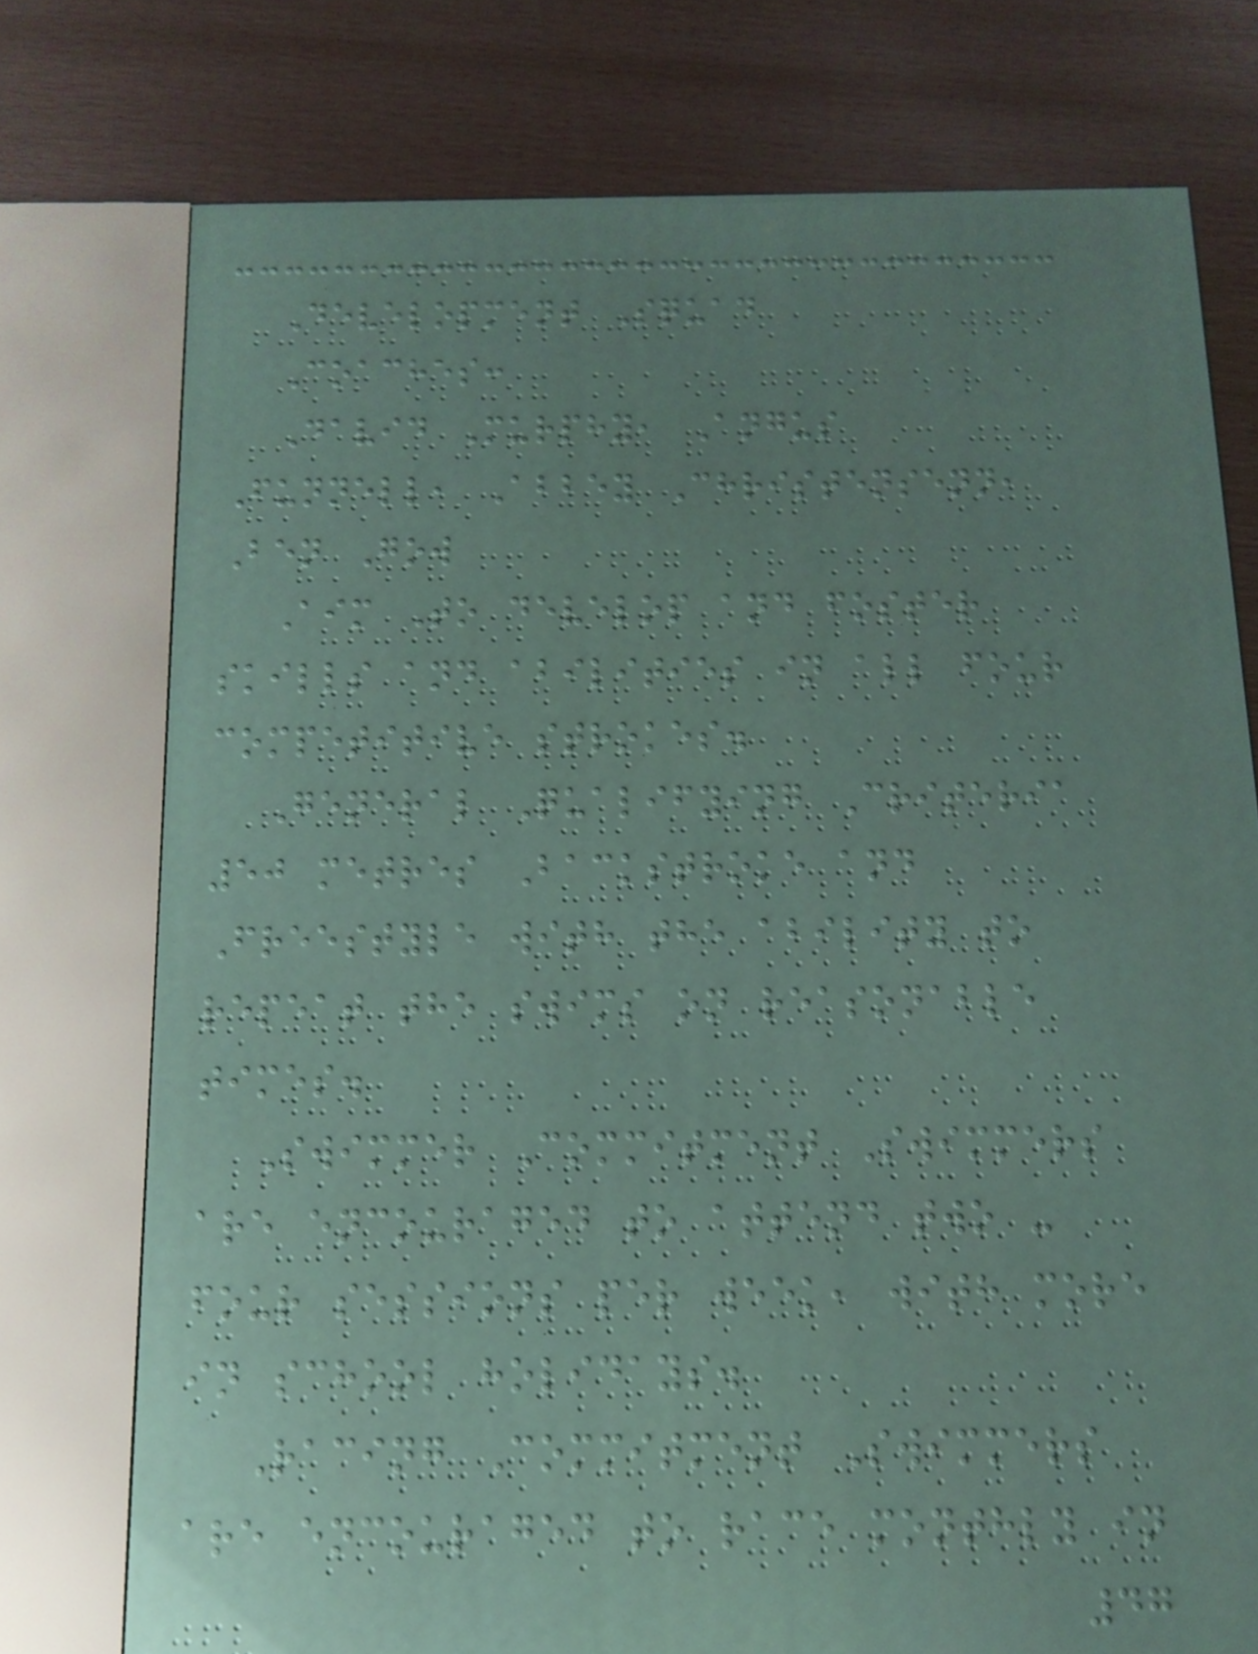Development Squad
Coaches:
David Murphy, Angus
Funnell, Abbey Christensenn,
Ben Gow
Aim To develop and foster
skills and abilities in all four
competitive strokes.
General Qualifying Criteria
50 metres Backstroke and
Freestyle with the ability to
repeat the swims on reasonable
times.
Swimmer Commitment Swimmers
are encouraged to attend two -
four sessions per week, with more
in school holidays.
Racing Commitment Swimmers
are encouraged to race monthly in
47
